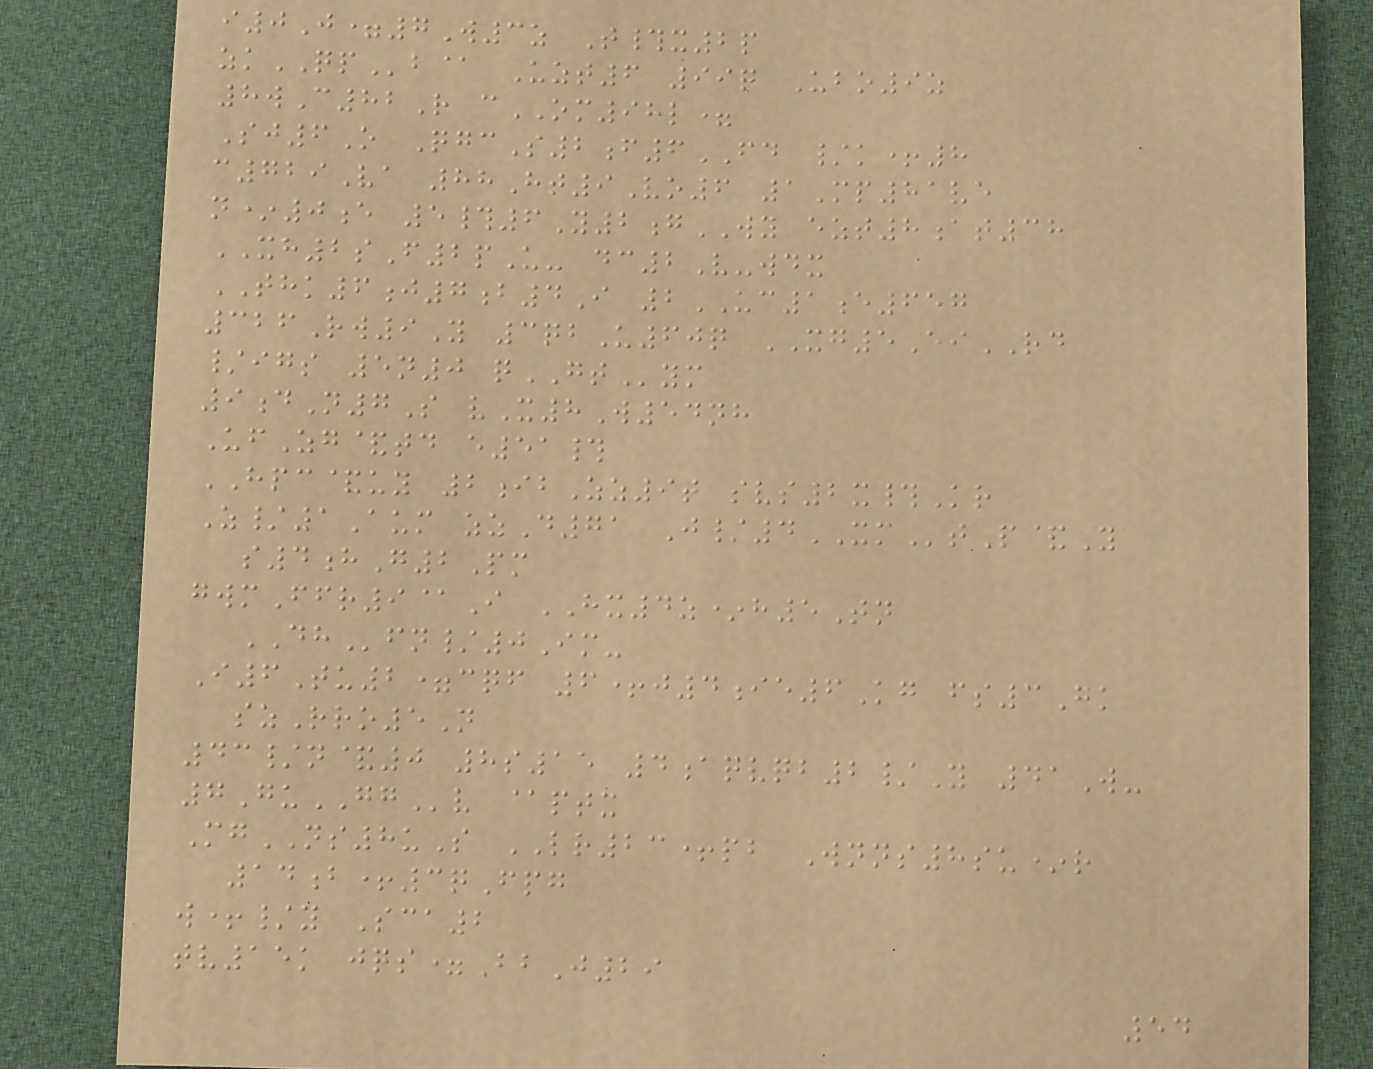i0J=7W3z T#x2p
zkQPb@ Uzt6 99q Ubo9z
8wC82R cOM98l=
Sj6O QgcS2f6FD /k+8
c729Va 88Ht9Vo6 1Mp81ve
n*0e 5#6Y2gWY ezt8at38
XH2sF2pU- dc2V-wdx
THK6j7b4I 2UC1e657
326Rw9Y 3qbU60q XG5EiRD
/igs 5n0 qGTym
9dN7S vX8W54nh
UfZg&td e51#
HPC&uy 2ibZz9t svs2x#Kr
Z/1Aum zzD71 J/4XMtP&Y
s4hG2Pm
gwmFfr9@I HX4z*h5Tn
DHfn/0Im-
I6Tu2=cqf 6+j4ie6Kg fs3Gk
szRro5N
43/n&0 8s15 4aqvqb2/Y 41W-
7GuGGv @ptx
MgNS8uS LR23+pb Wnns8su*r
14b+3qFpg
w+/y Sca2
tv15k jqs=BbJ29
54
